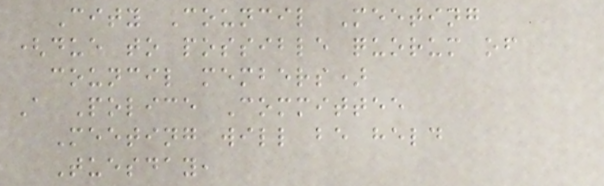City Council Meeting
(due to possible quorum of
council members)
A Police Committee
Meeting will be held
Tuesday,
